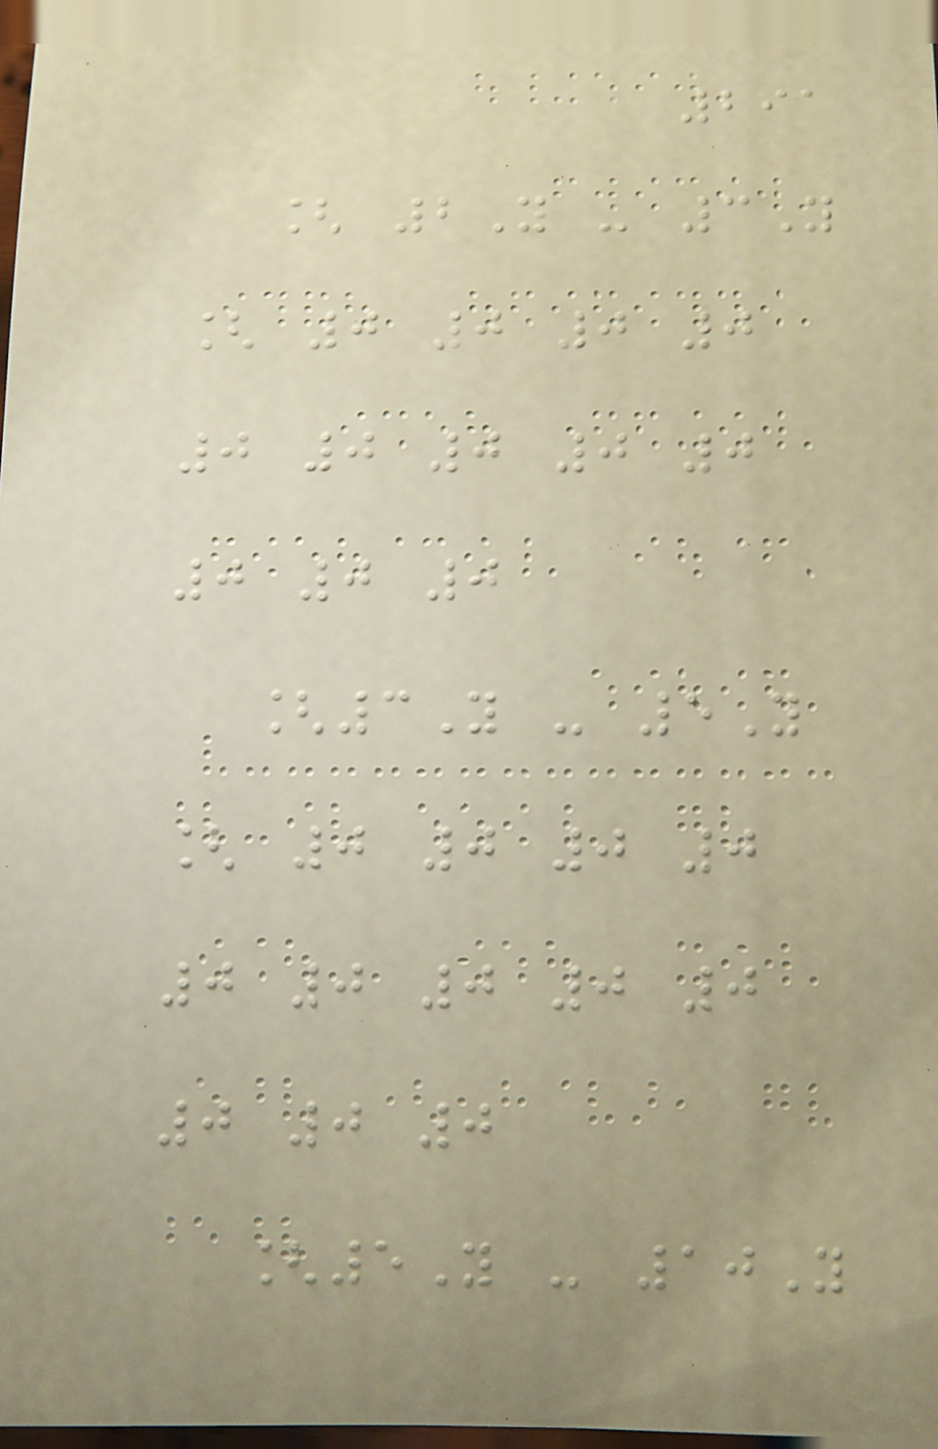291
[ 2Y - 3Y
[ 0 0 0 0
0 0 0 0 0
0 0 0
[3Y - 5Y
[ 0 0 0 0
0 0 0 0 0
0 0 0
[5Y - 10Y
